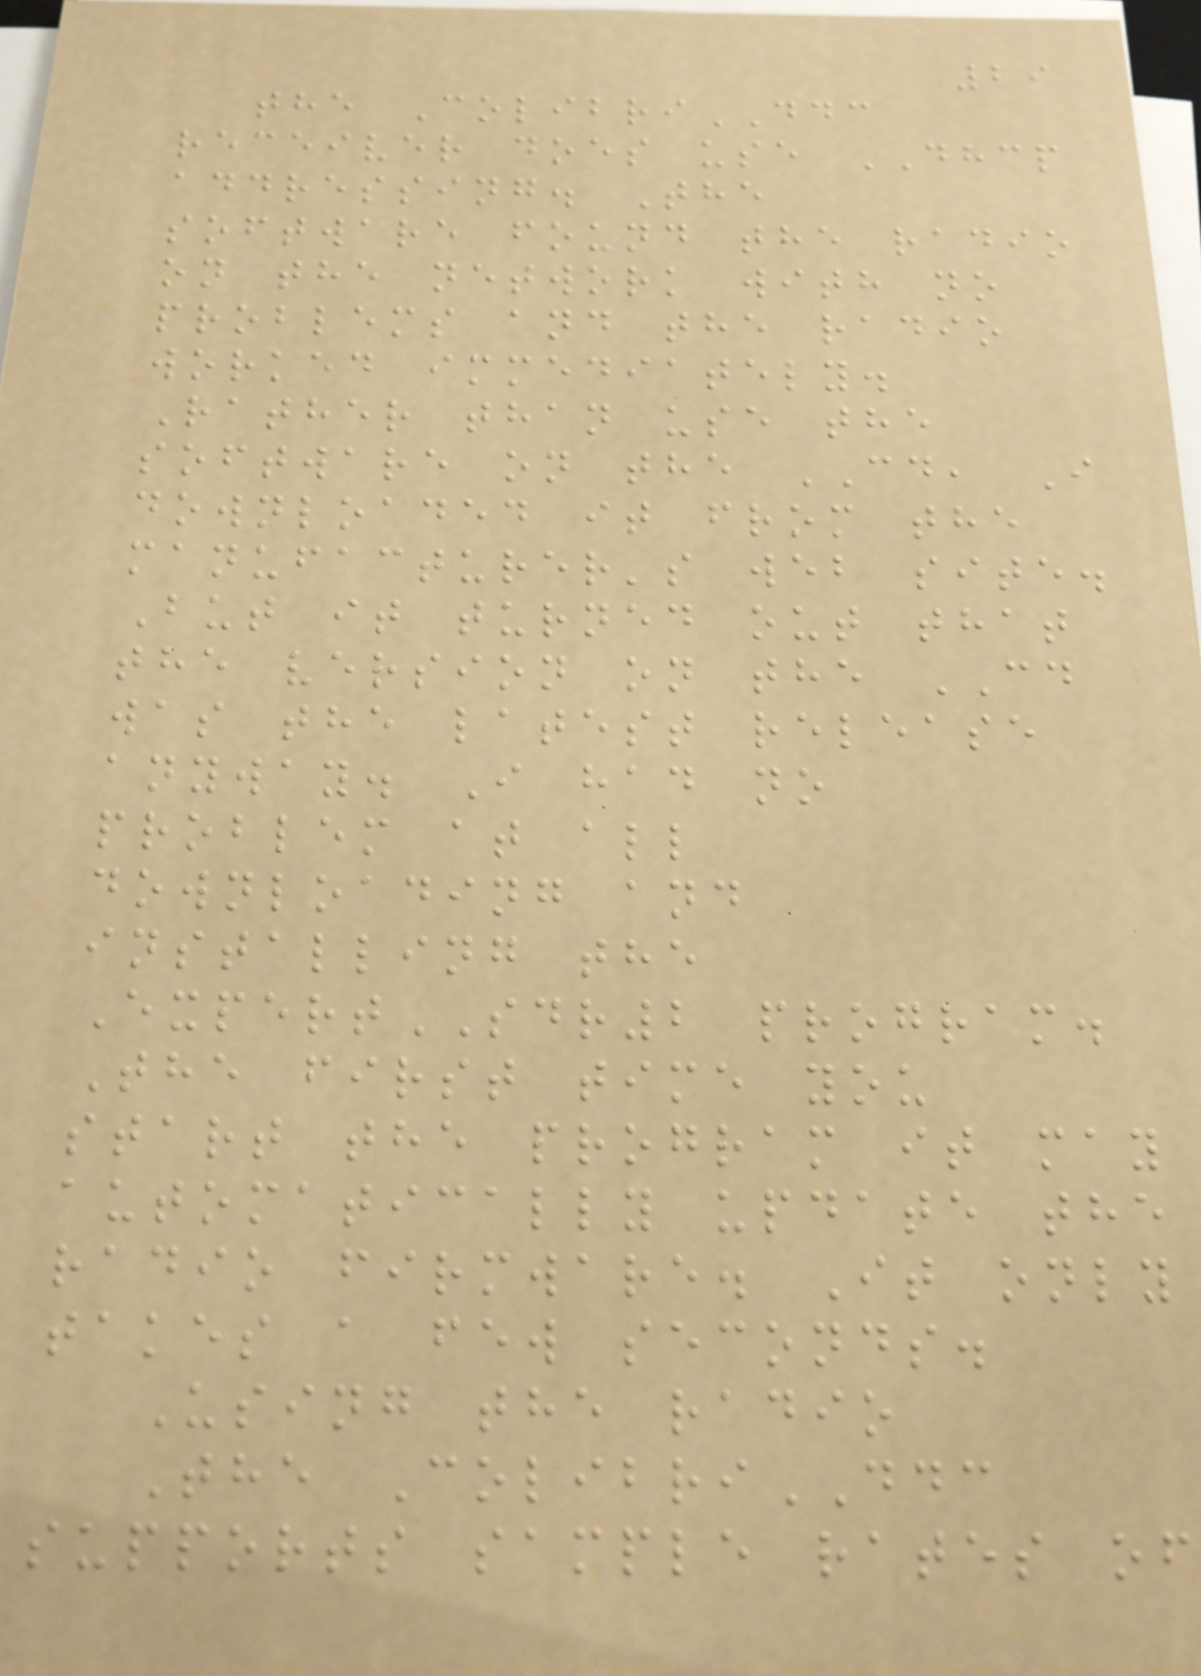29
the ColibriDDC
receiver does use DHCP
addressing. The
software found the radio
on the network with no
problems and the radio
worked immediately.
Rather than use the
software on the CD, I
downloaded it from the
manufacturer's web site.
But it turned out that
the version on the CD
was the latest release
anyway. I had no
problem at all
downloading and
installing the
ExpertSDR2 program.
The first time you
start the program it may
automatically update the
radio firmware. It only
takes a few seconds.
Using the radio
The ColibriDDC
supports sample rates of
